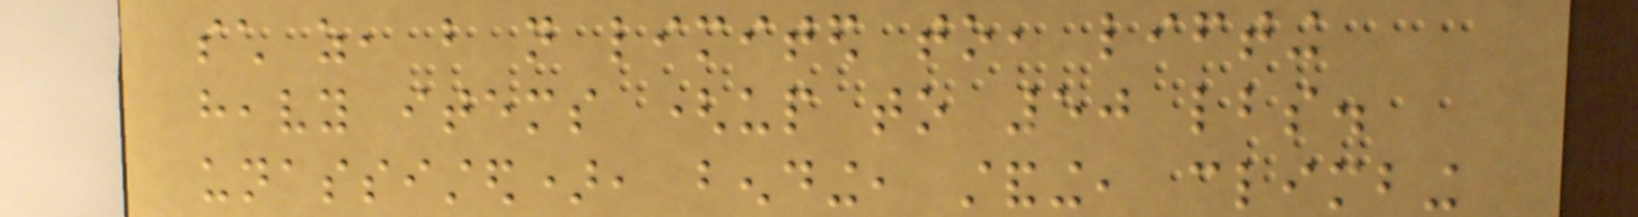such as, but not limited to, lifting
heavy items (up to 50 lbs.
unassisted), bending, standing, climbing
